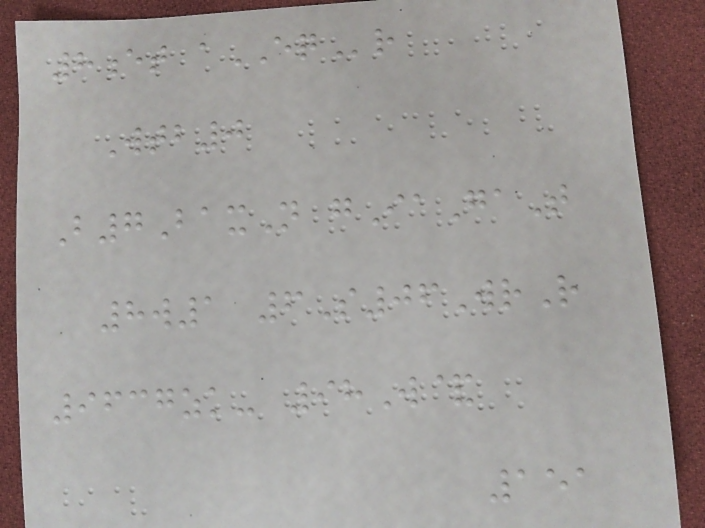8et aEQr
Wtb0
B7BaxN gIaGaT
8w1 6S06WrR
9637zk- 98W&
151
